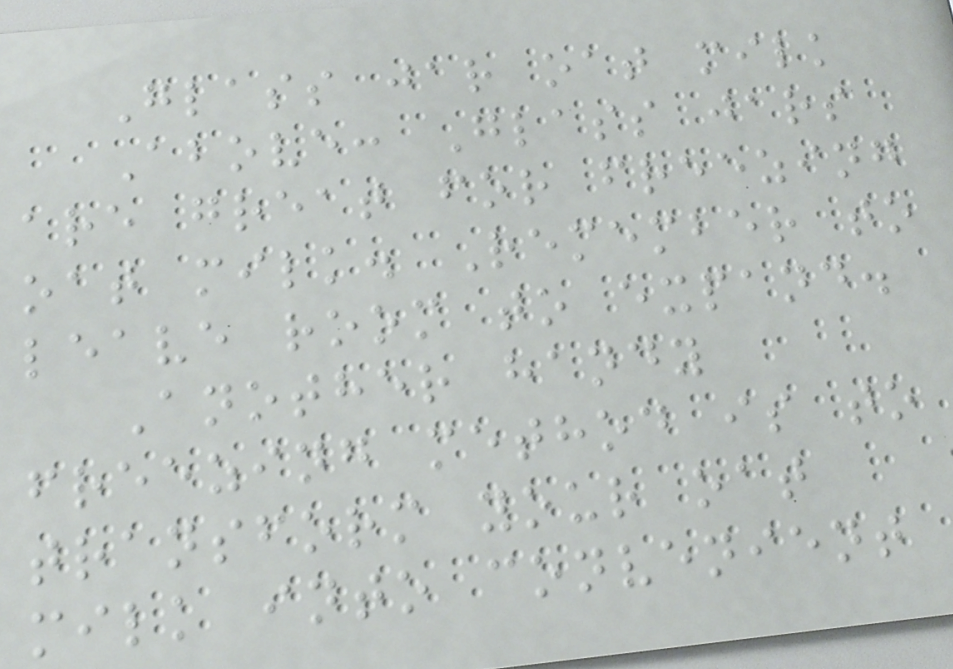Glass jar oat milk
Above: Glass jars
are great for freezing
oat milk. Remember to
leave room to expand.
Another handy
freezing method is to
transform your oat
milk into convenient
